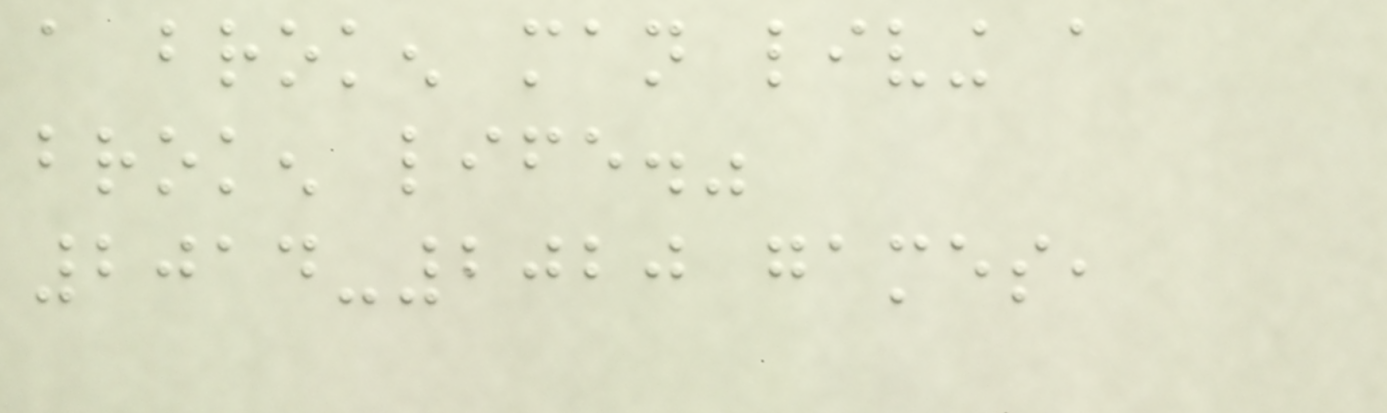a broken man living a
broken life."
2014-2020 games,
